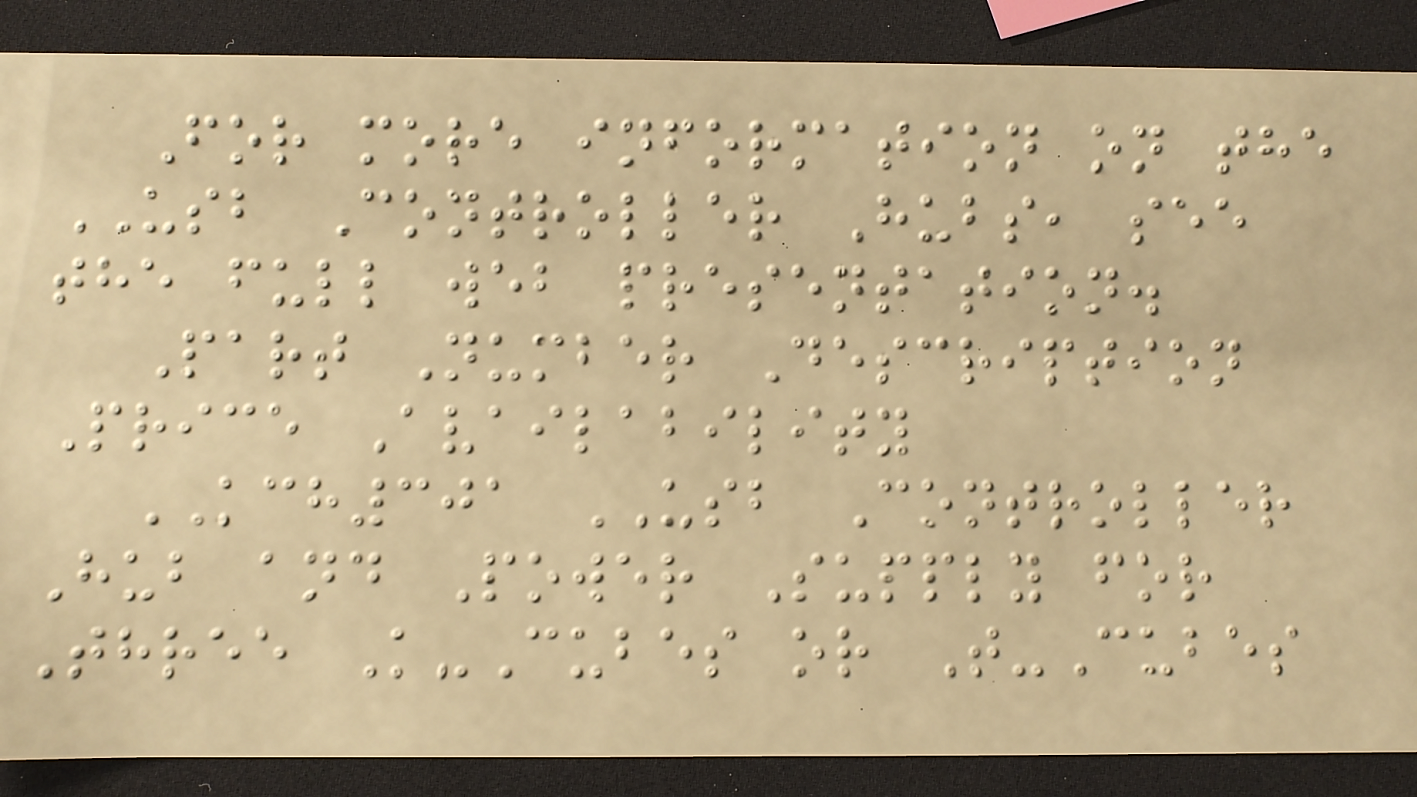For more information on the
USB Controller Hubs, see
the full web presentation.
Part Number Description
Price Availability
KCH301 USB Controller
Hub and Power Supply for
Three K-Cubes or T-Cubes
